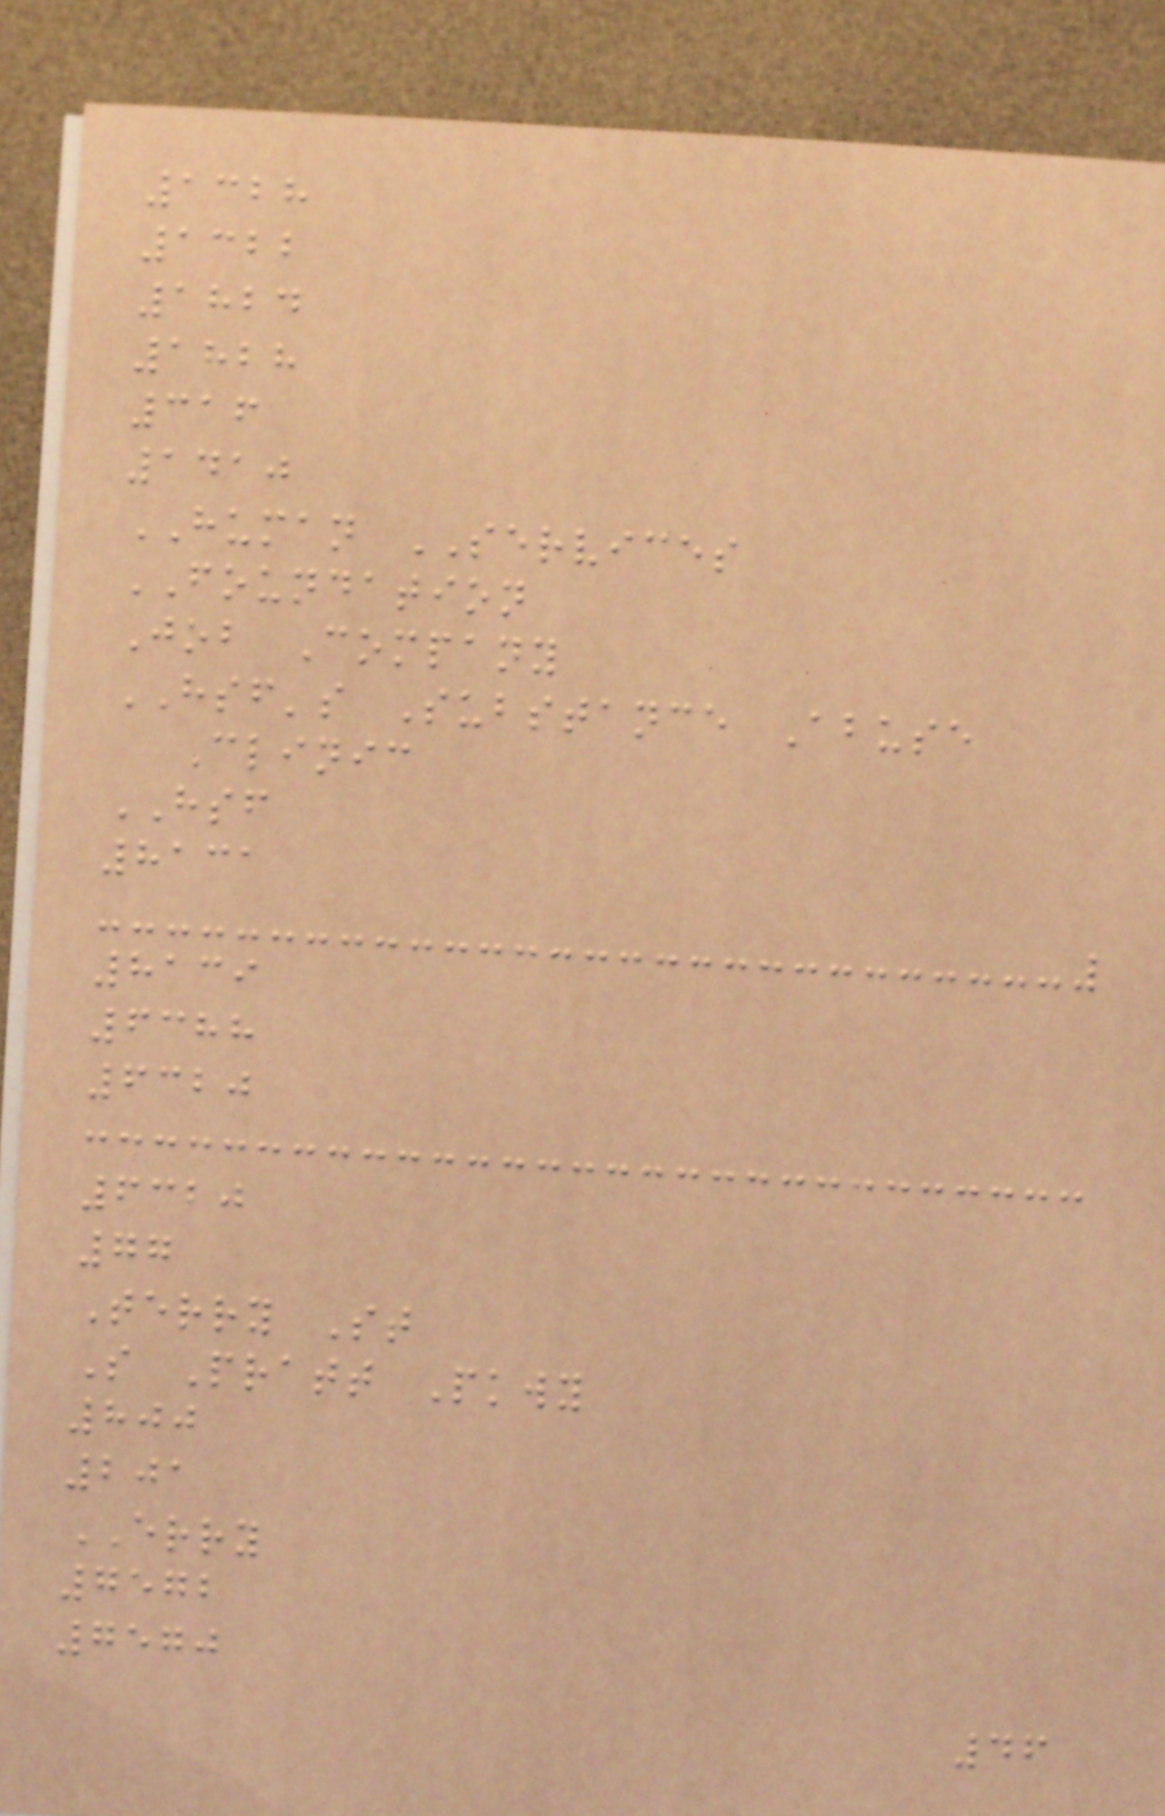1328
1322
1824
1828
316
1410
HUMAN SERVICES
FOUNDATION
Job Company
HSF's Substance Abuse
Clinic
HSF
8131
8139
6388
6320
6320
77
Terry St
S Pratt Pkwy
800
201
ERRY
7572
7570
46
